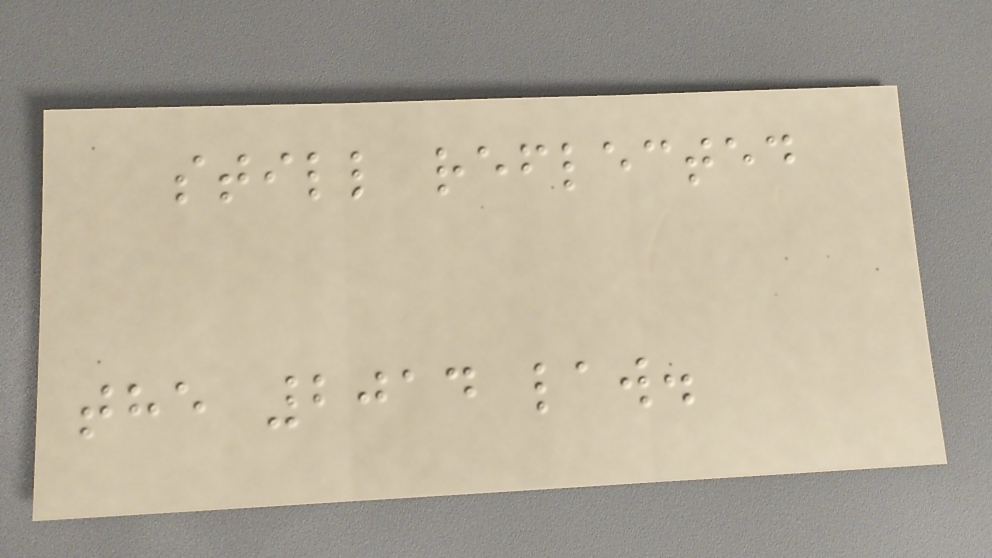still reflected
the 2014 law.
